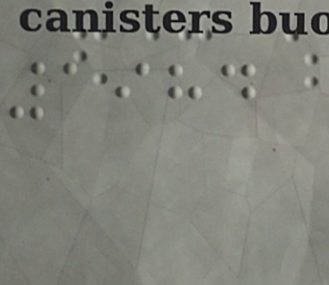1984
